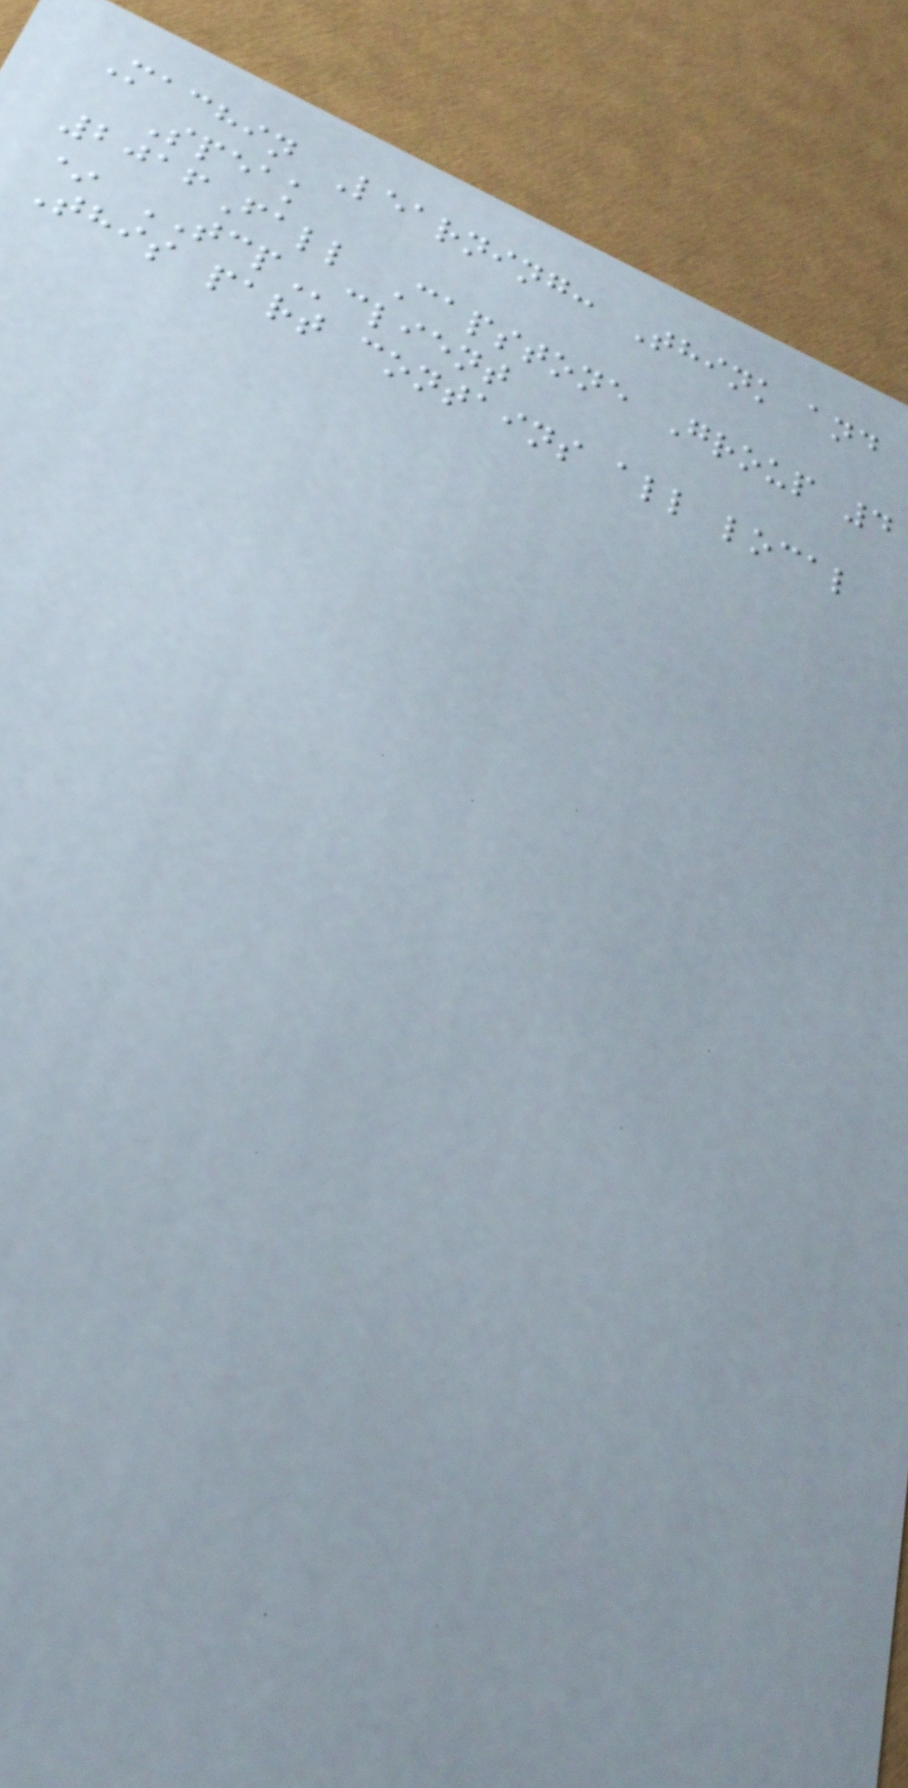Machin Learning: Think and
Speak
2016Fall Capstone Group 4
* TCPclient
This part contains all local
